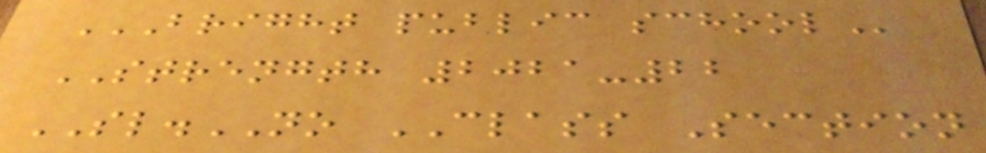BRIGHT PUBLIC SCHOOL
STRENGTH 2021-22
SL.NO CLASS Section
